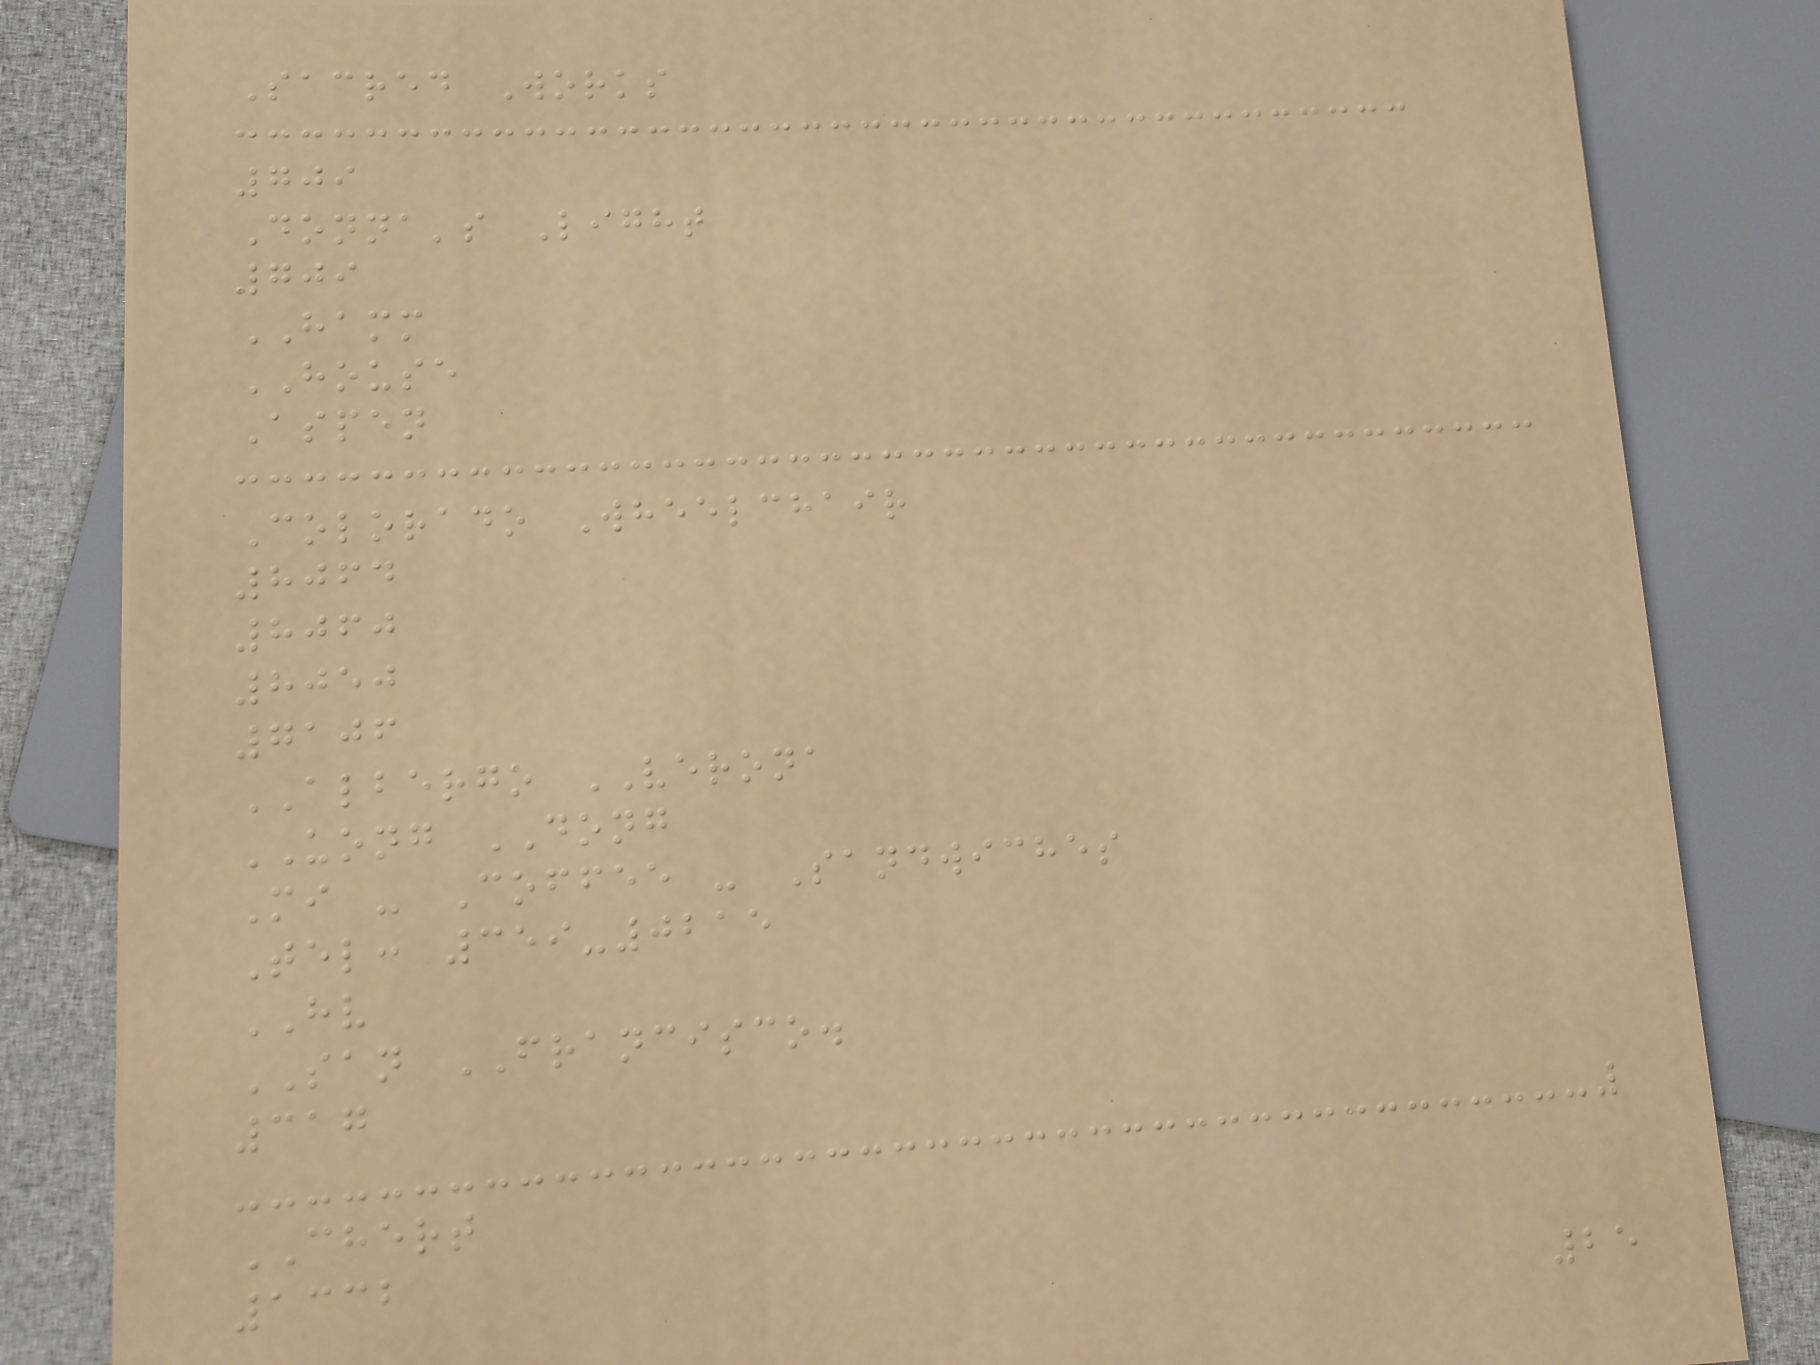Sacred Works
709
Donna's Light
709
HAMM
HOUSE
Aspen
Colorado Wheelchair
8064
8060
8050
7106
ALBERGO VERONA
UONG DONG
Mi - Coffee - Sandwiches
Tel: 359-0215
HV
SAN FRANCISCO.
317
CHERT
1332
25
